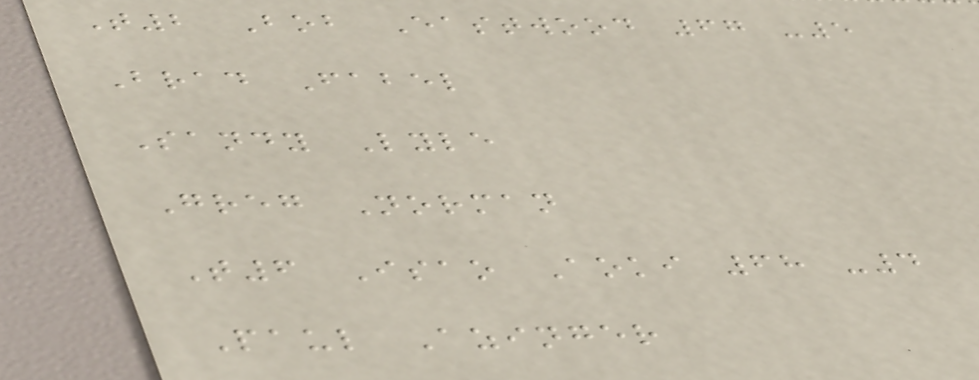T2 Bob Eastwood 67 -5
Brad Fabel
Sandy Lyle
Greg Norman
T6 Isao Aoki 68 -4
Paul Azinger
